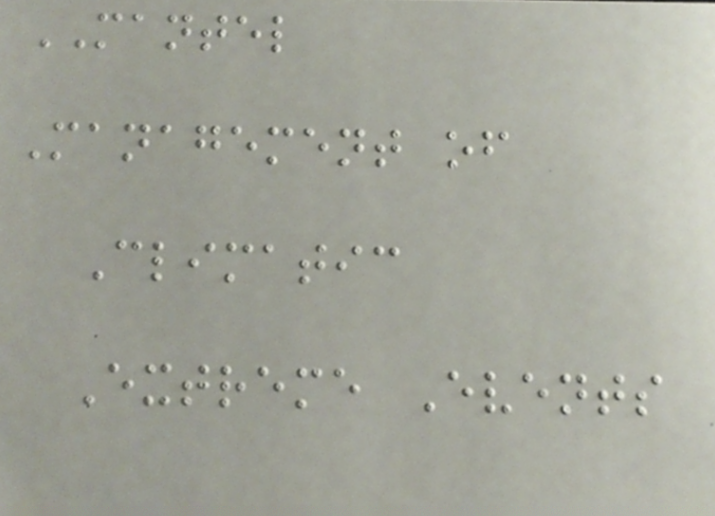MANTEL
Management of
Climatic
Extreme Events
